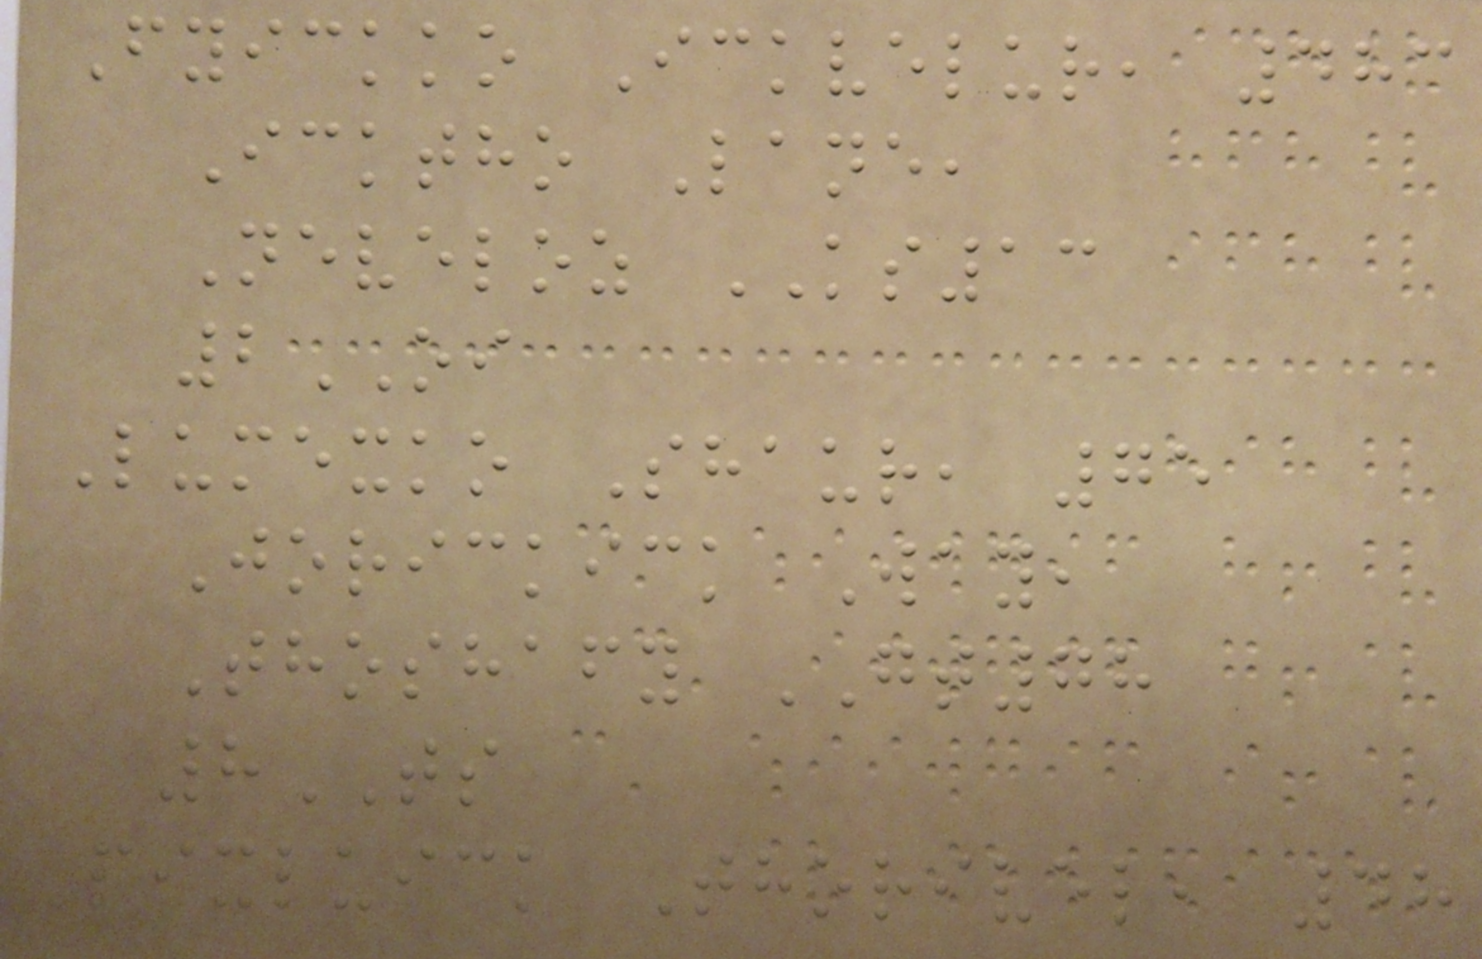Fyickko Ickvelur, 483
Icktho Lane,
Neveloz KS13
2OI
Lumexko Shaur, 75
Jorickick Way,
Thoshafy GT78
8TS
Pixluick Thorivel, 48
